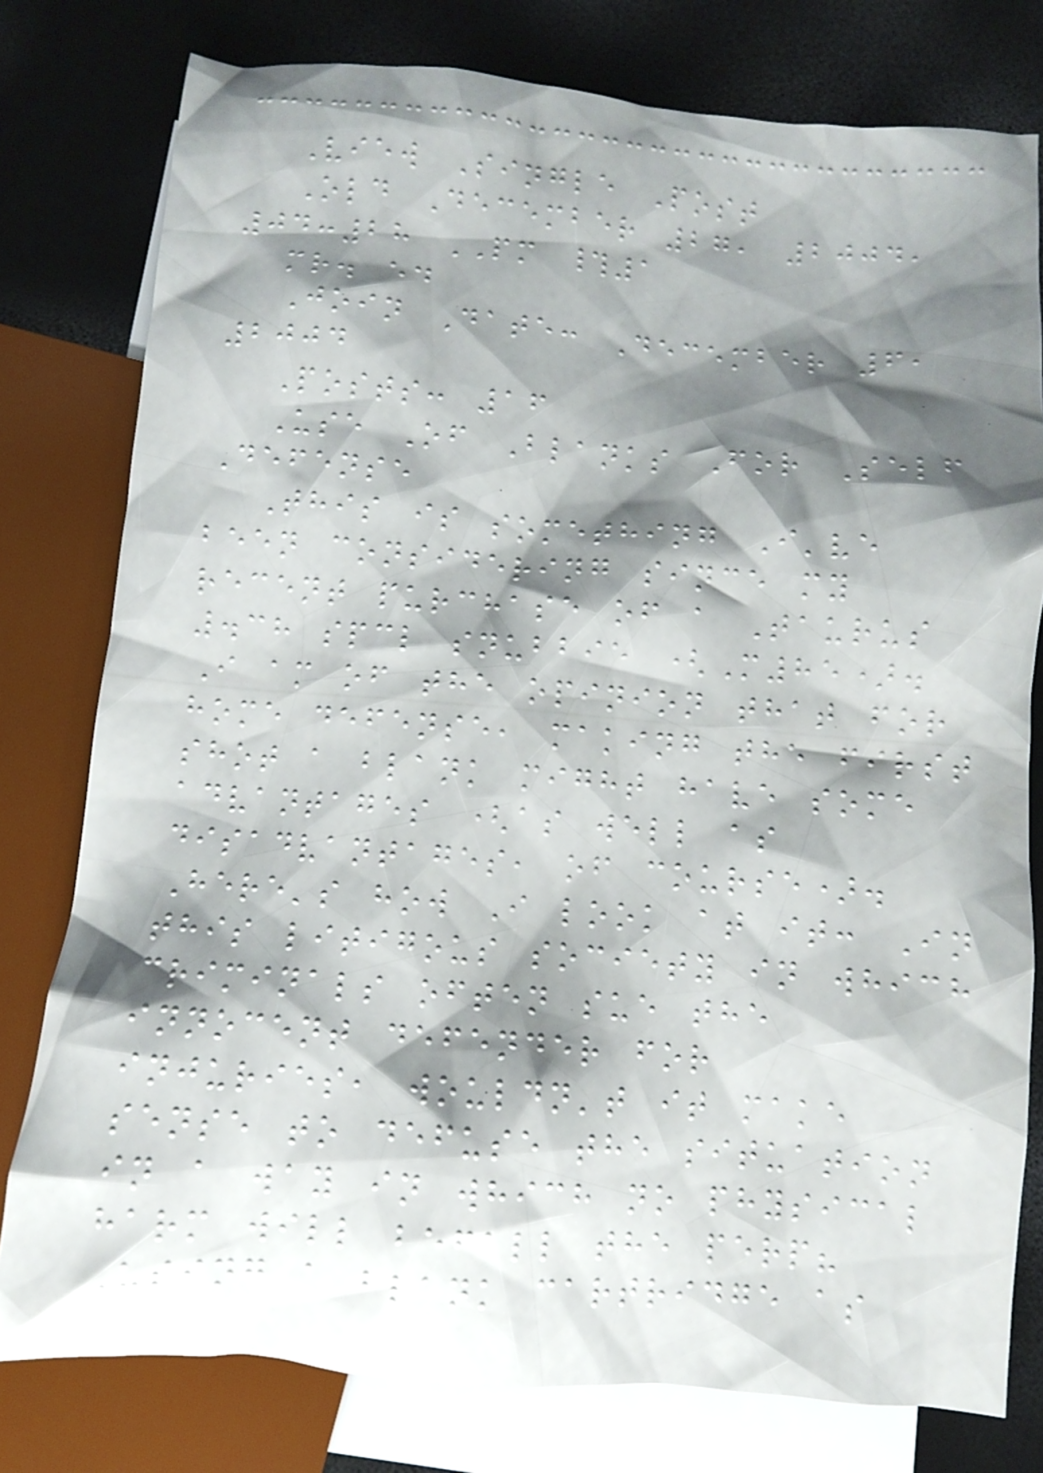View Single Post
Old December 27, 2004,
04:28 PM #1
mr. ed
Join Date: December 6,
2004
Posts: 16
Use Of Blanks For Self
Defense
This is something I've
been considering since my
recent purchase of a Taurus
.38 spcl snubbie (M85).
I am of the opinion that for
home defense, making the first
shot a blank might have some
advantages (as well as
disadvantages, of course).
Here's how I look at it: In
this litigous society in which
criminals often sue the
innocent defender for
injuries, wouldn't it make
sense to defuse the situation
in a way in which no physical
harm will befall the perp?
Using a blank cartridge as
